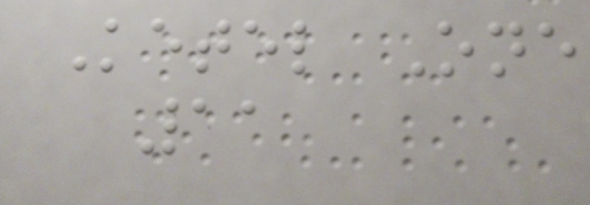Ketel One
11
